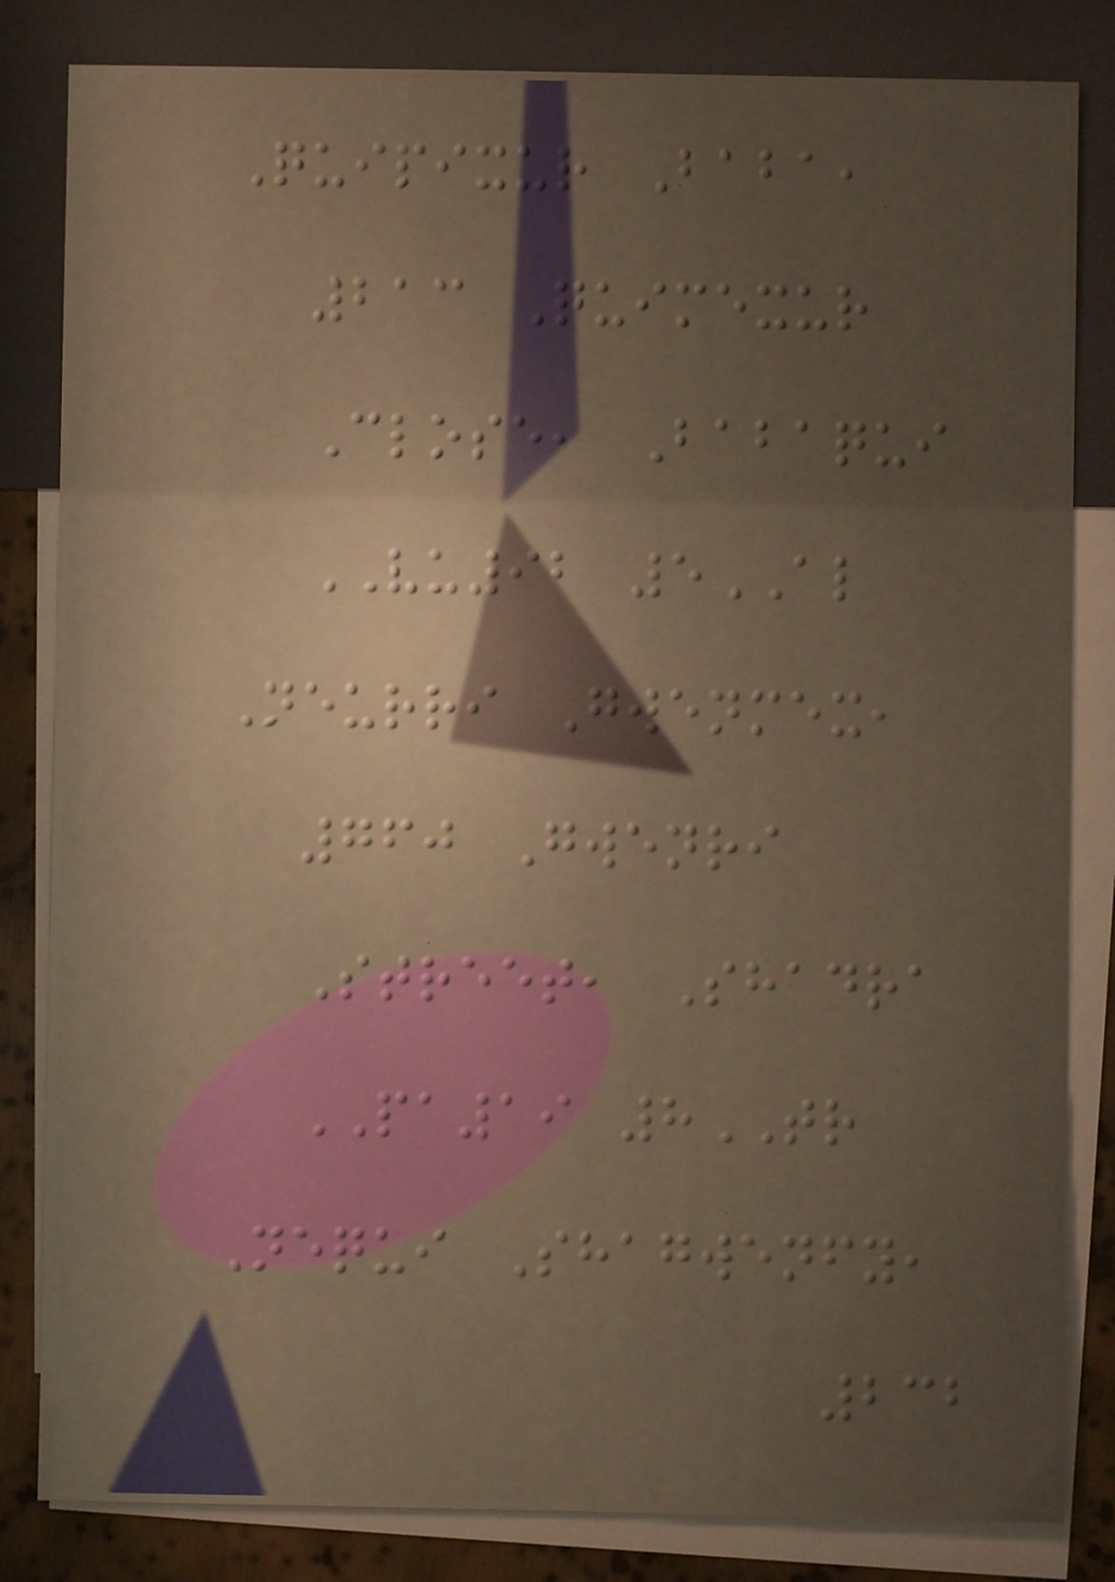Quipixur Baba,
213 Quimexur
Close, Babaqui
VU92 5AL
Neurri Gwenmex,
760 Gwenri
Street, Shadra
PA19 8TR
Nequi Shagwenfy,
232
